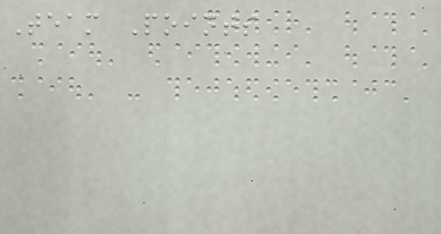Team Points
